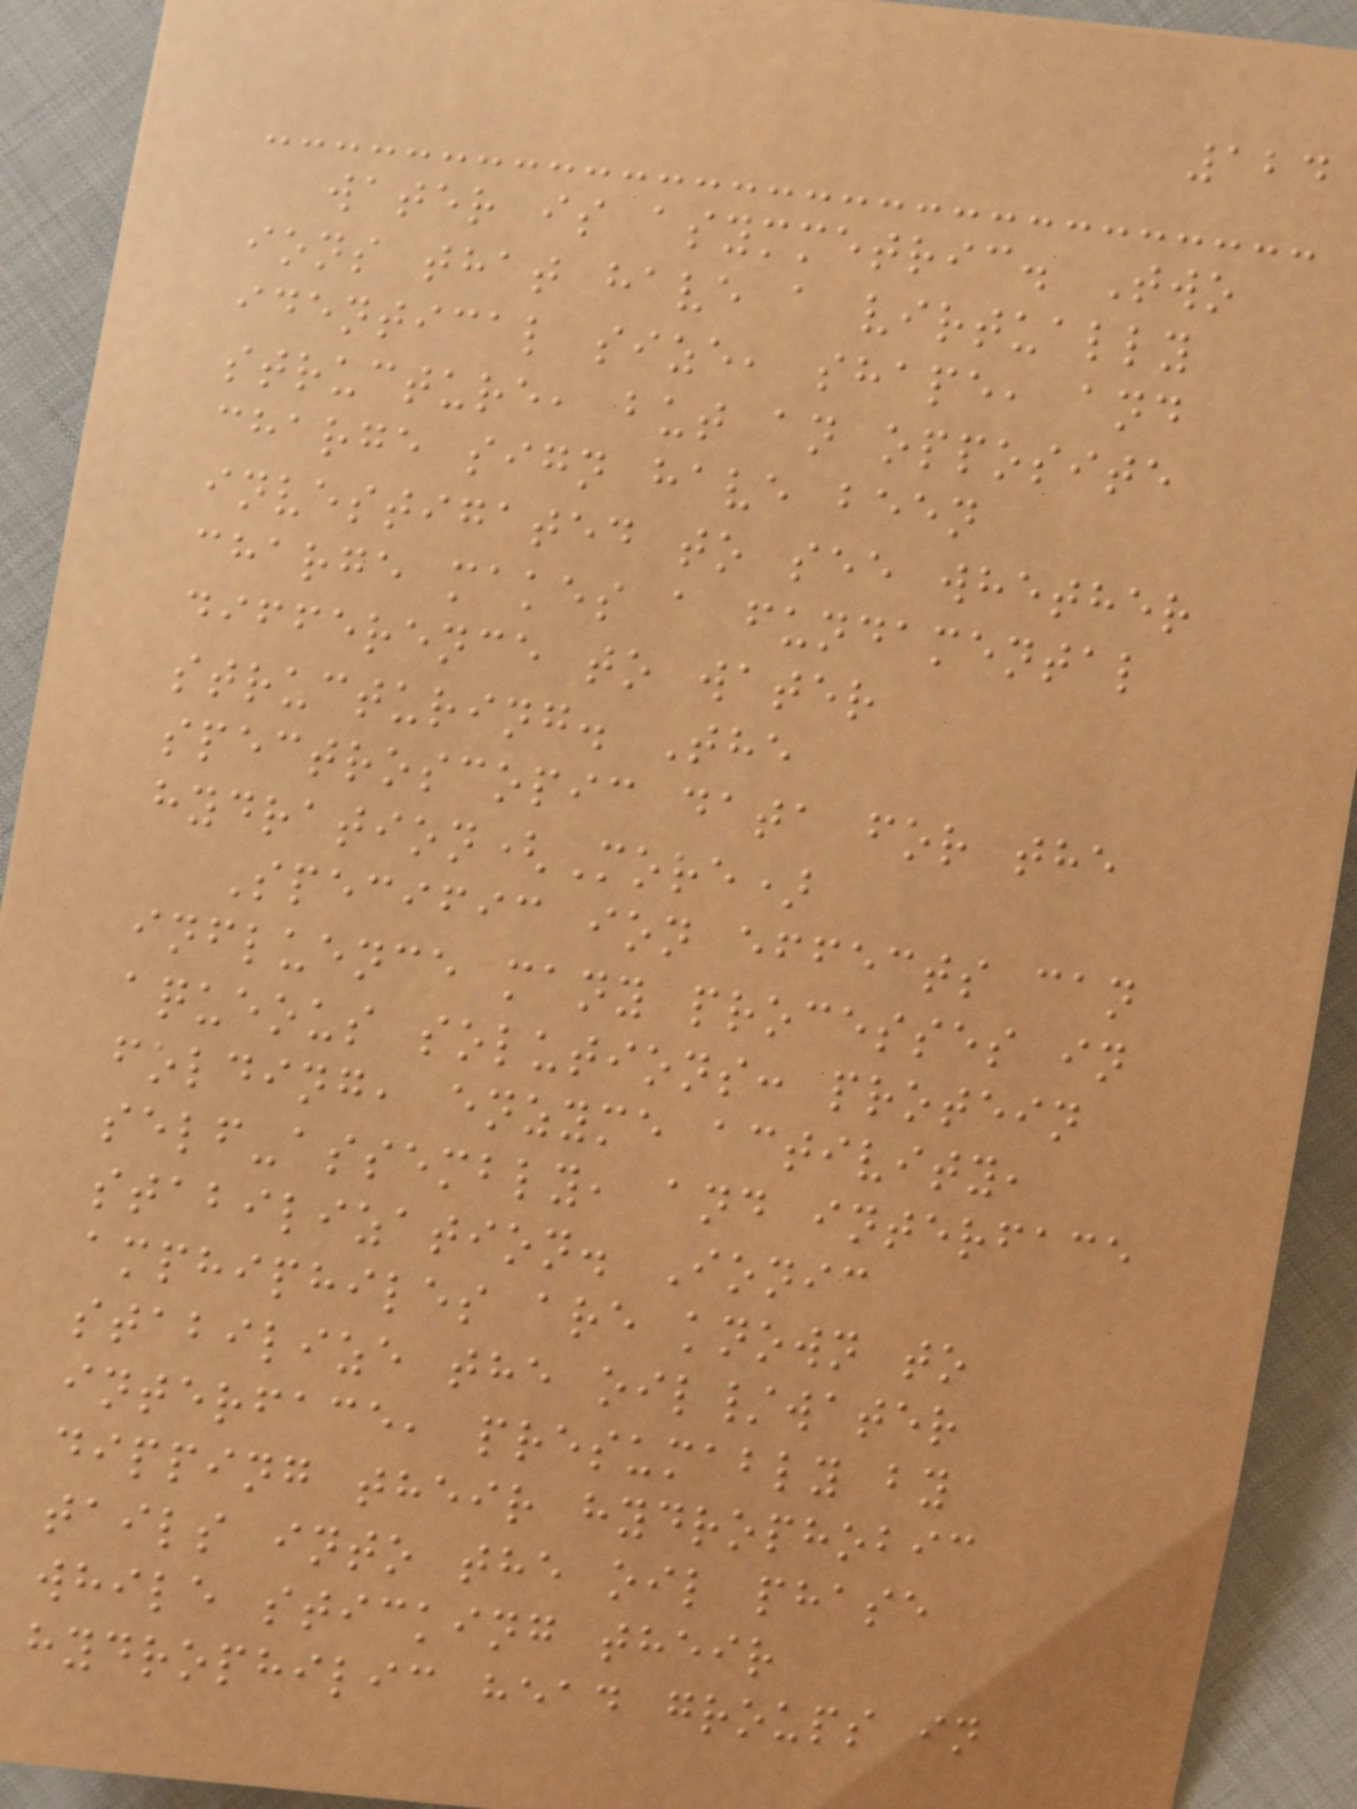124
water is asymmetric. Two
ions that have a virtually
identical size, shape, and
structure, but an opposite
charge sign have been
investigated to see whether
charge makes a fundamental
difference to water
structuring. The
spectroscopic data for the
hydration(More)
Specific ion effects can
influence many processes in
aqueous solutions: protein
folding, enzyme activity,
self-assembly, and interface
stabilization. Ionic
amphiphiles are known to
stabilize the oil/water
interface, presumably by
dipping their hydrophobic
tails into the oil phase
while sticking their
hydrophilic head groups in
